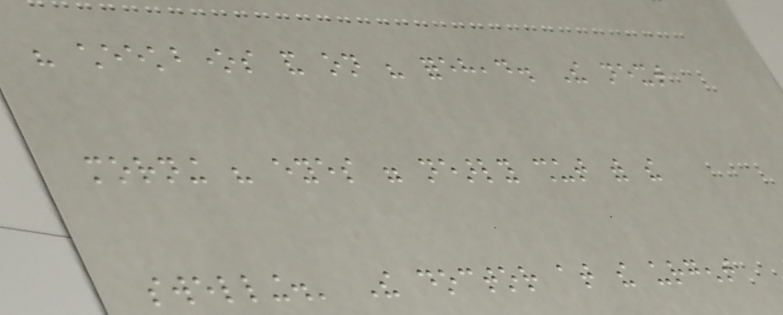his cheekbones and on his forehead. The next
morning his eyes were nearly shut with the
swelling.' The doctor at the urgent
